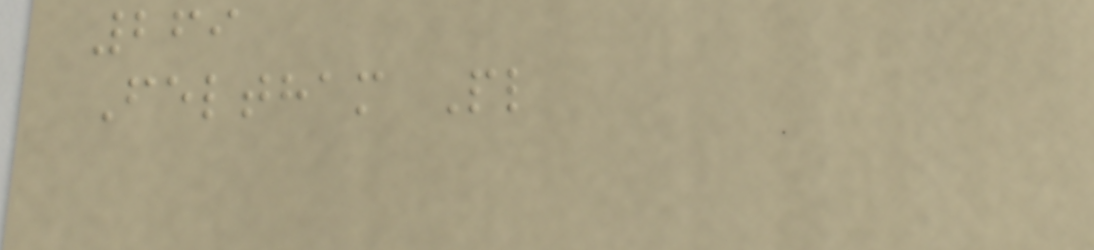269
Feltham Pl
